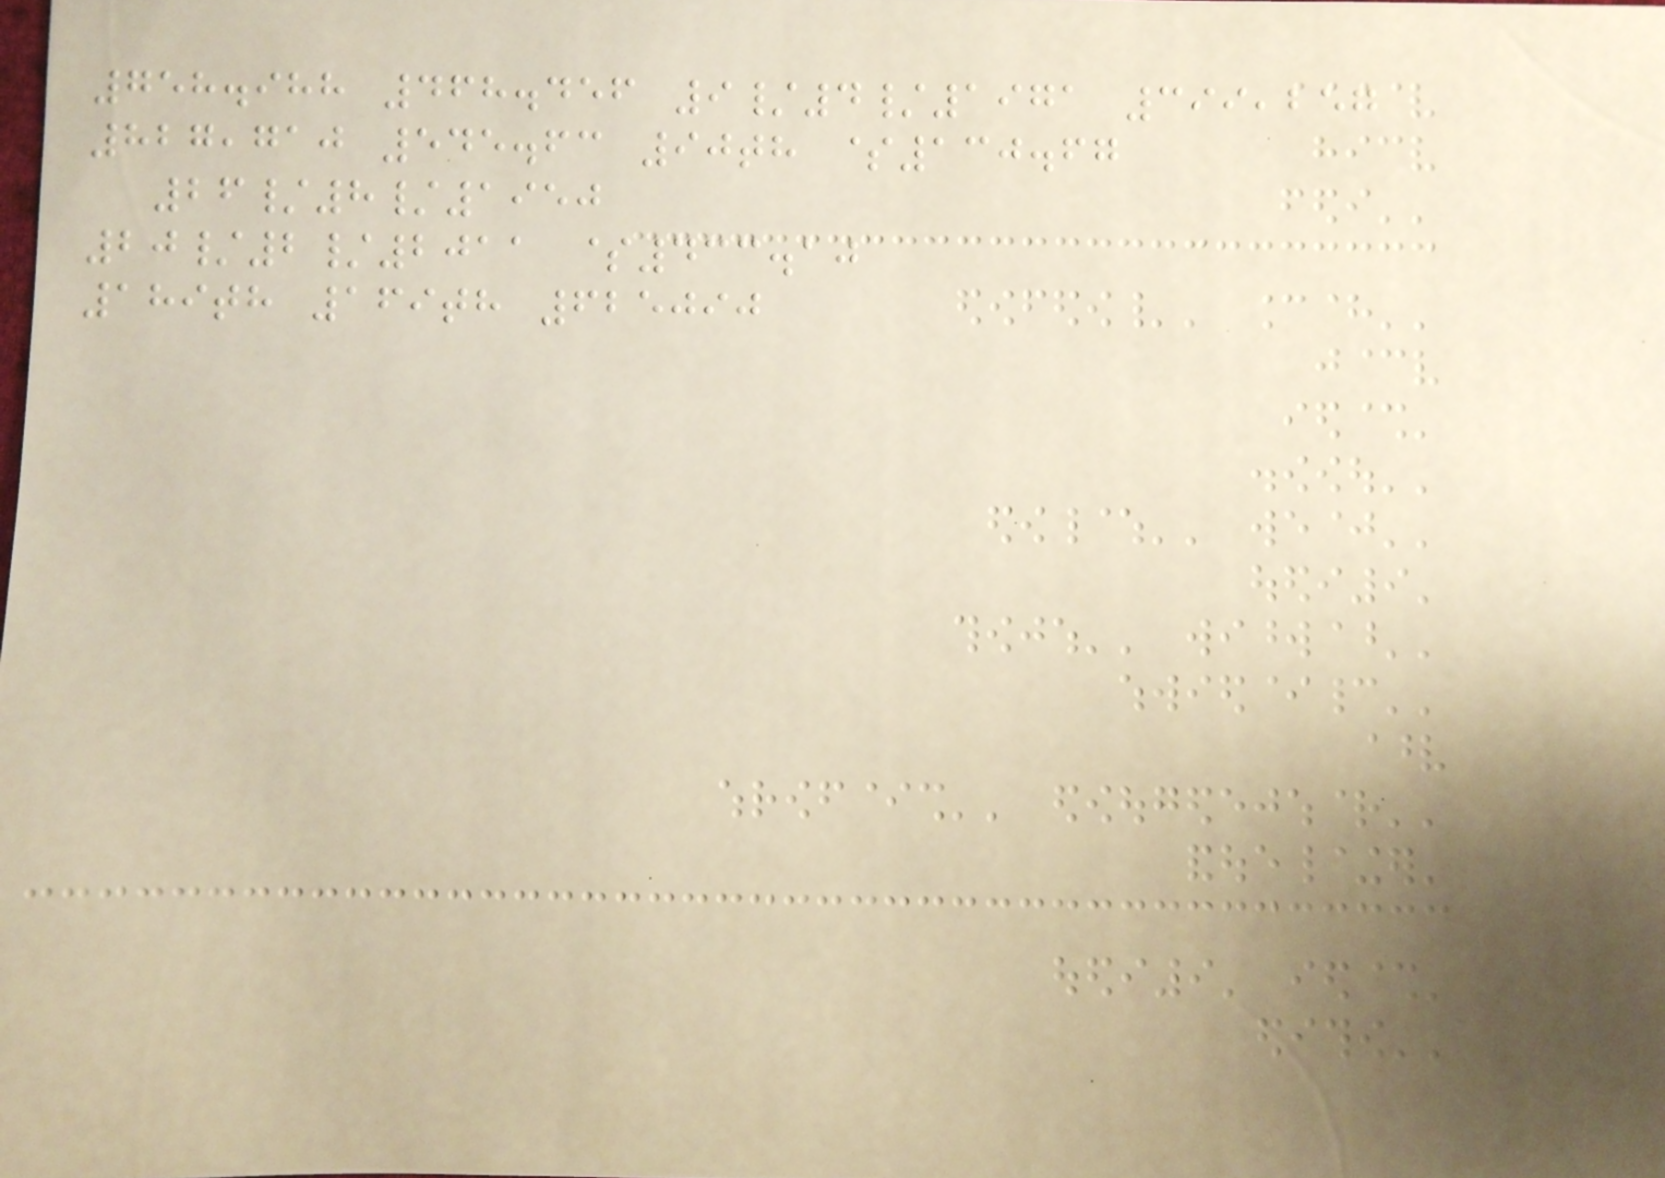758.988 468.456 9/4/1971 399,257
827,710 545.63 90th $130.67
26/8/1950
20/2/2011 $433.10
189th 169th 625090
